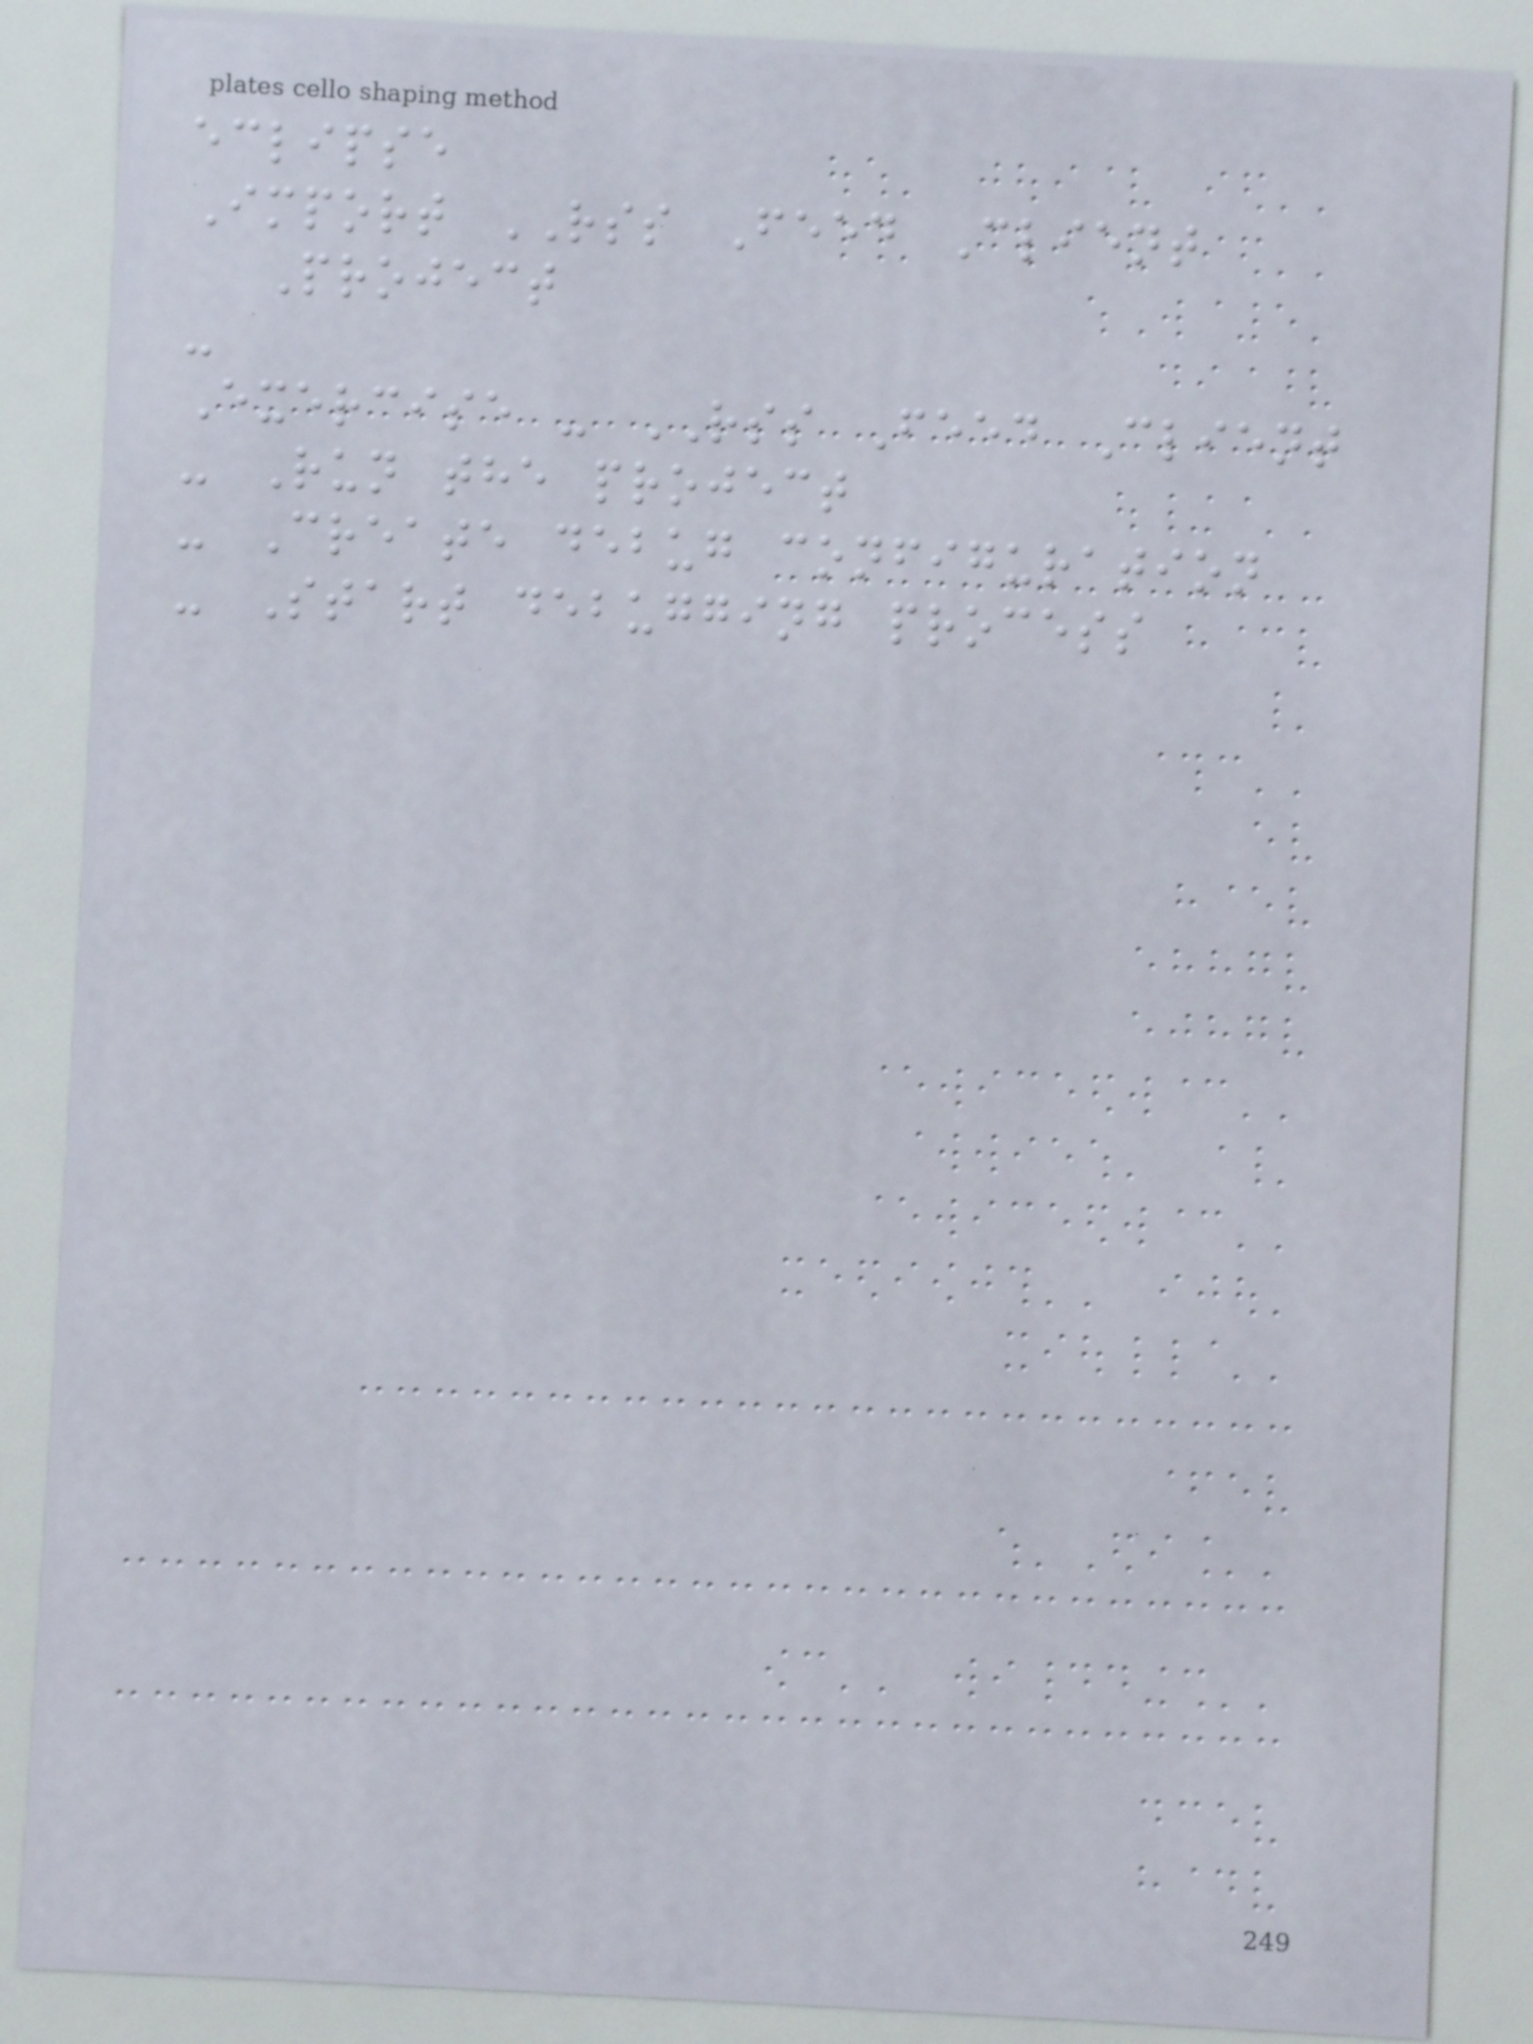eclipse
Import RSS Feed Client
Project
-
Exercise - RSS Feed Client
- Run the project
- Create debug configuration
- Start debugging process
